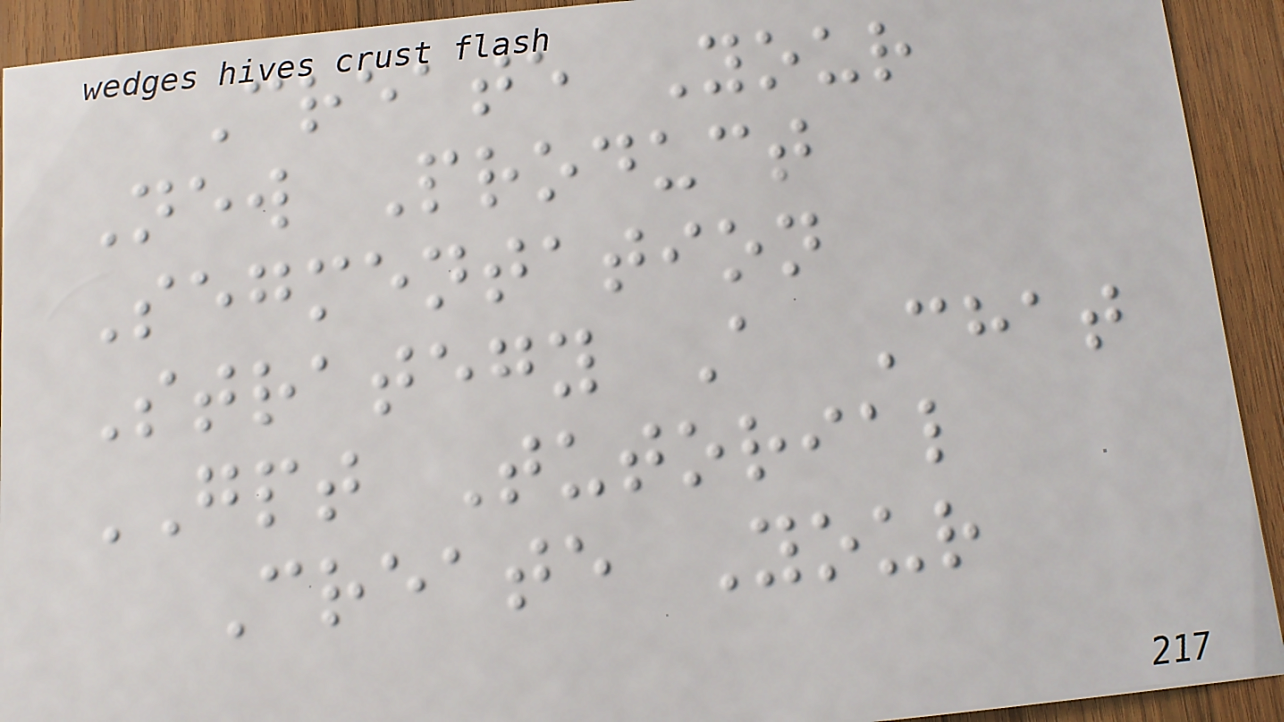Create Your
New Product
Segmentation
Strategy A Chat
GPT Tutorial
Create Your
